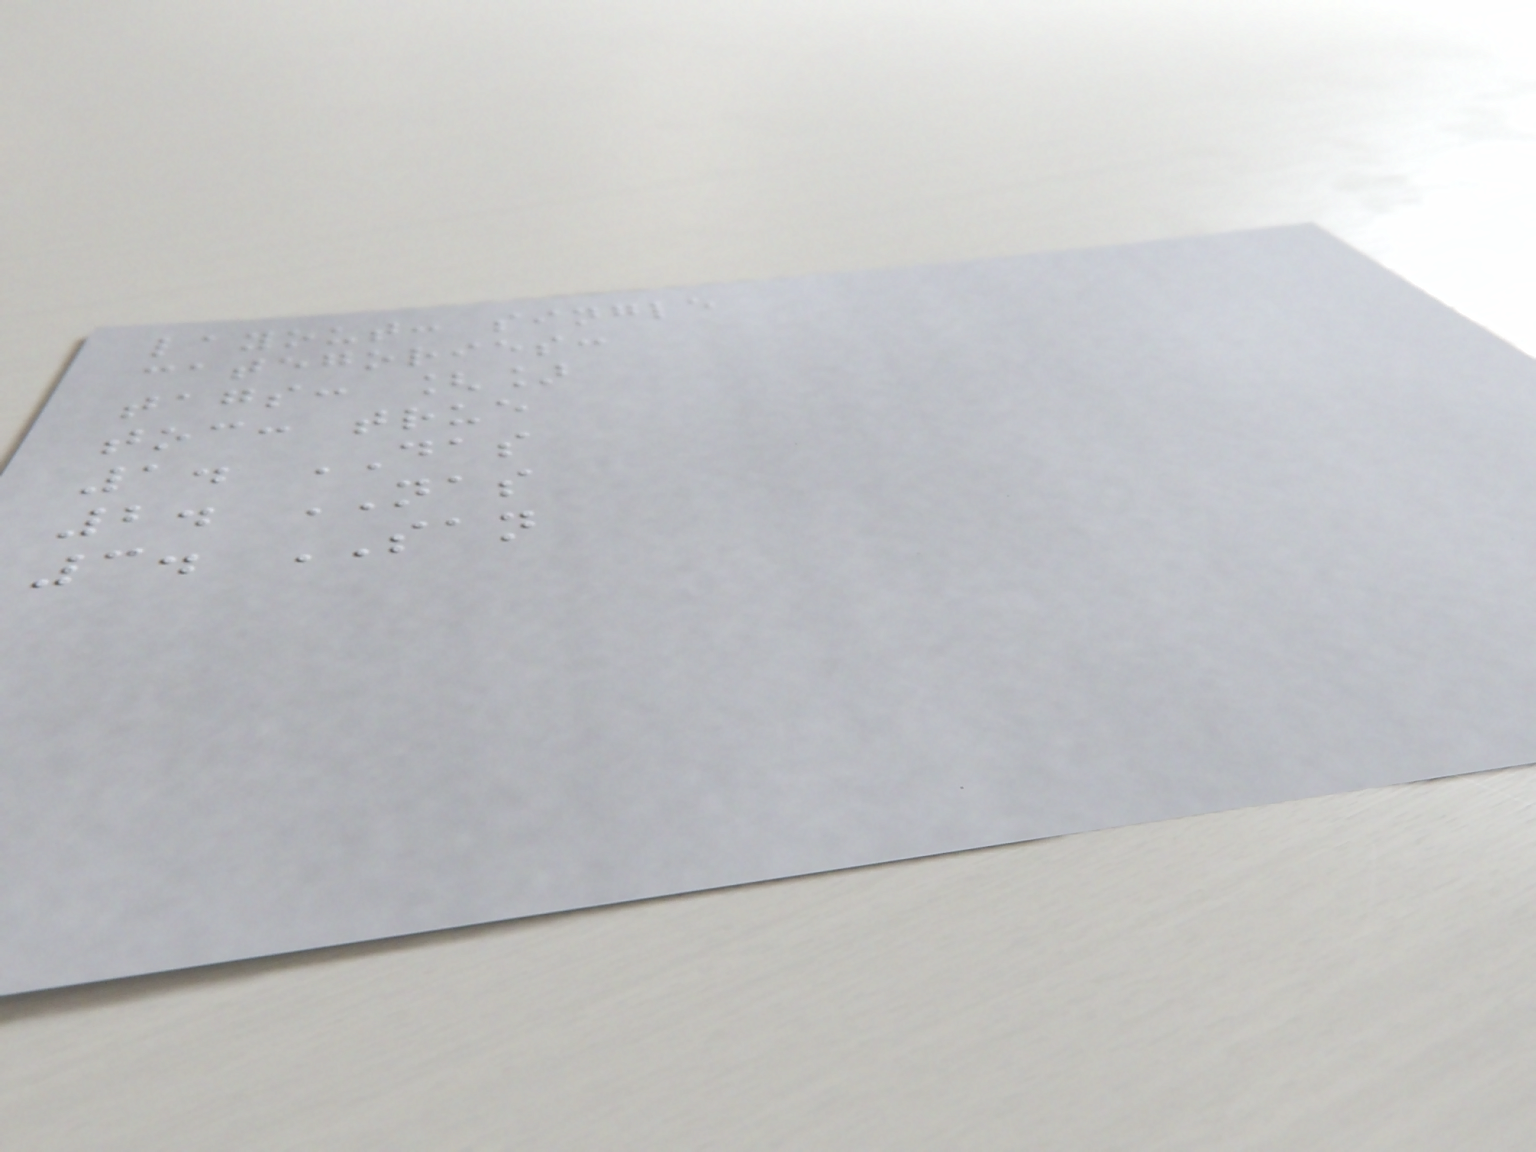layout: single
categories:
tags: []
toc: true
1. DAS
2. NAS
3. SAN
